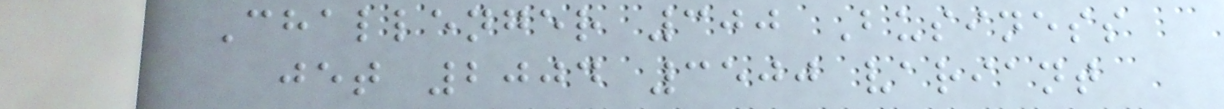Challenger 300 Business
jet 2004 3500 variant
